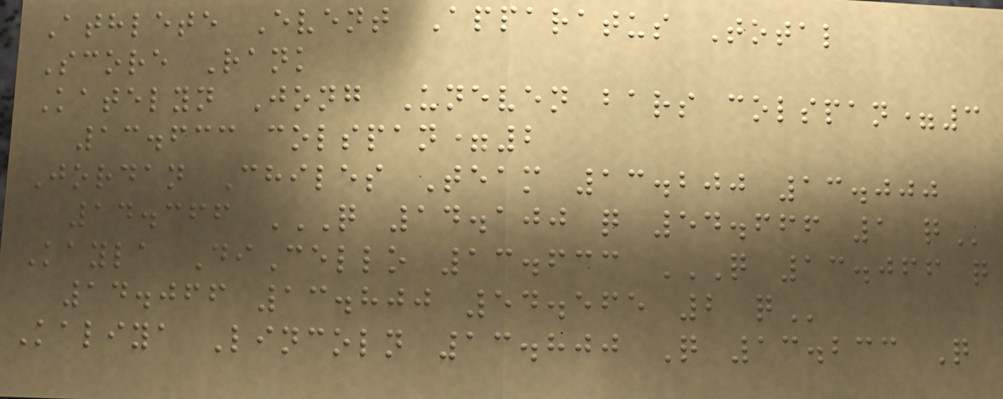Athlete Event Apparatus Total
Score Rank
Katelyn Jong Uneven bars colspan=3
13.633 colspan=2
Jordan Chiles Team 13.200 13.000
14.366 Q 14.100 Q 54.666 1 Q
Kayla DiCello 13.633 Q 13.066 Q
14.066 13.800 54.565 2 Q
Kaliya Lincoln 13.800 Q 13.233 Q
